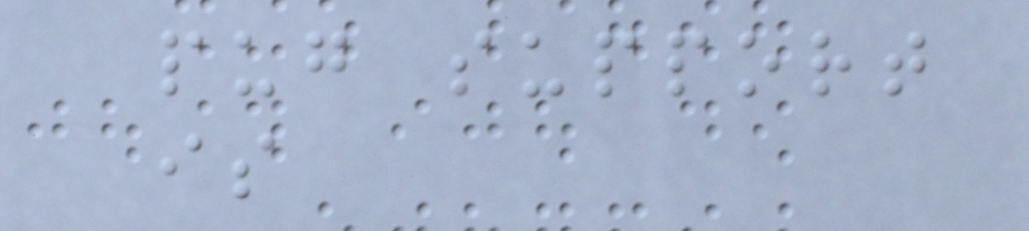pug support
is
